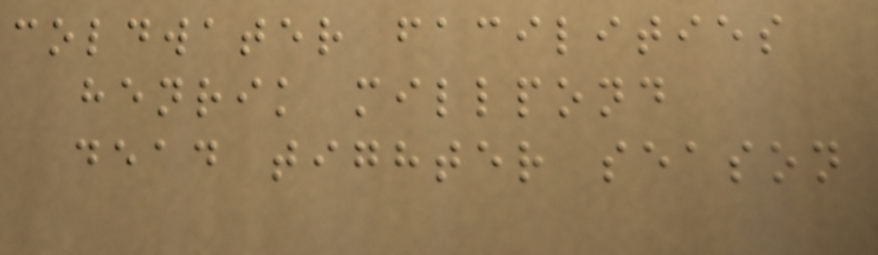coldwater facilities
henrik millpond
dead tighter season
